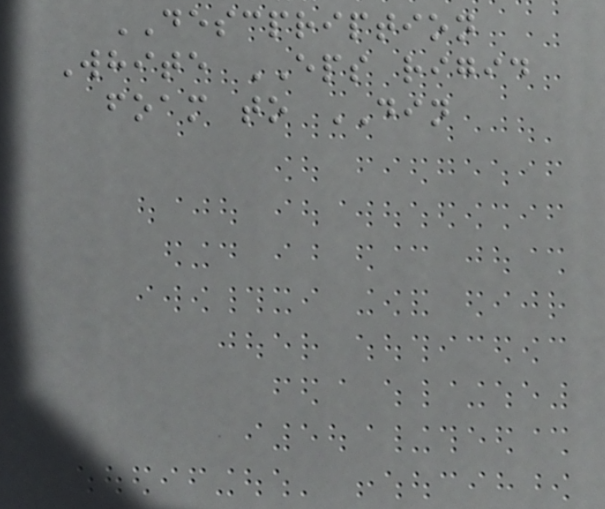DESCPRIPTION
White EPS rigid
foam to DIN
